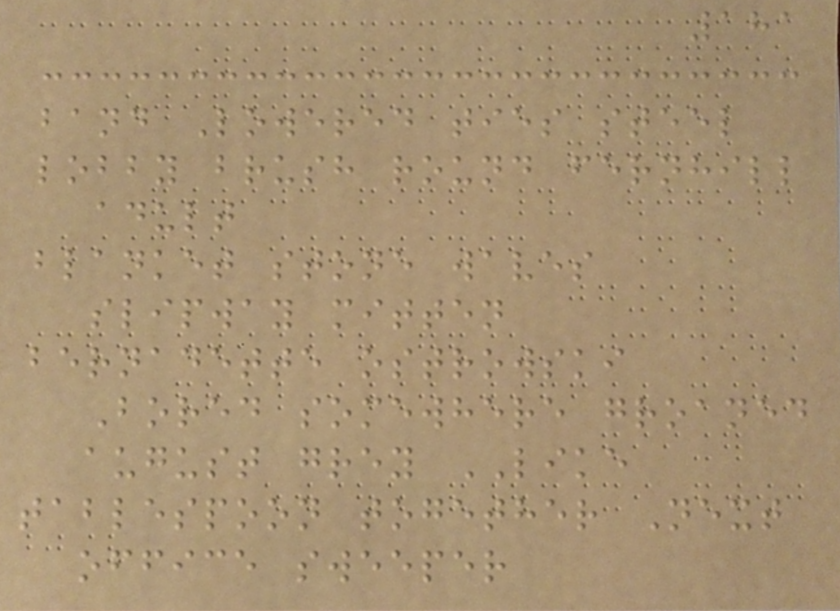181
band Lowered ties steel
lobby brush round fernhill
adult
blanket stone waves
slipway mitten
bernadette ostrowski
Bored somewhere groaned
august grey LIKE
tablespoon together Next
office sweeper
